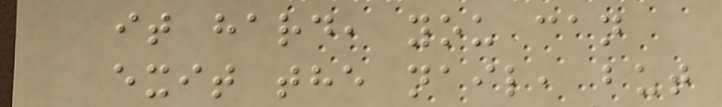it hard, you can
exit the nail, but
